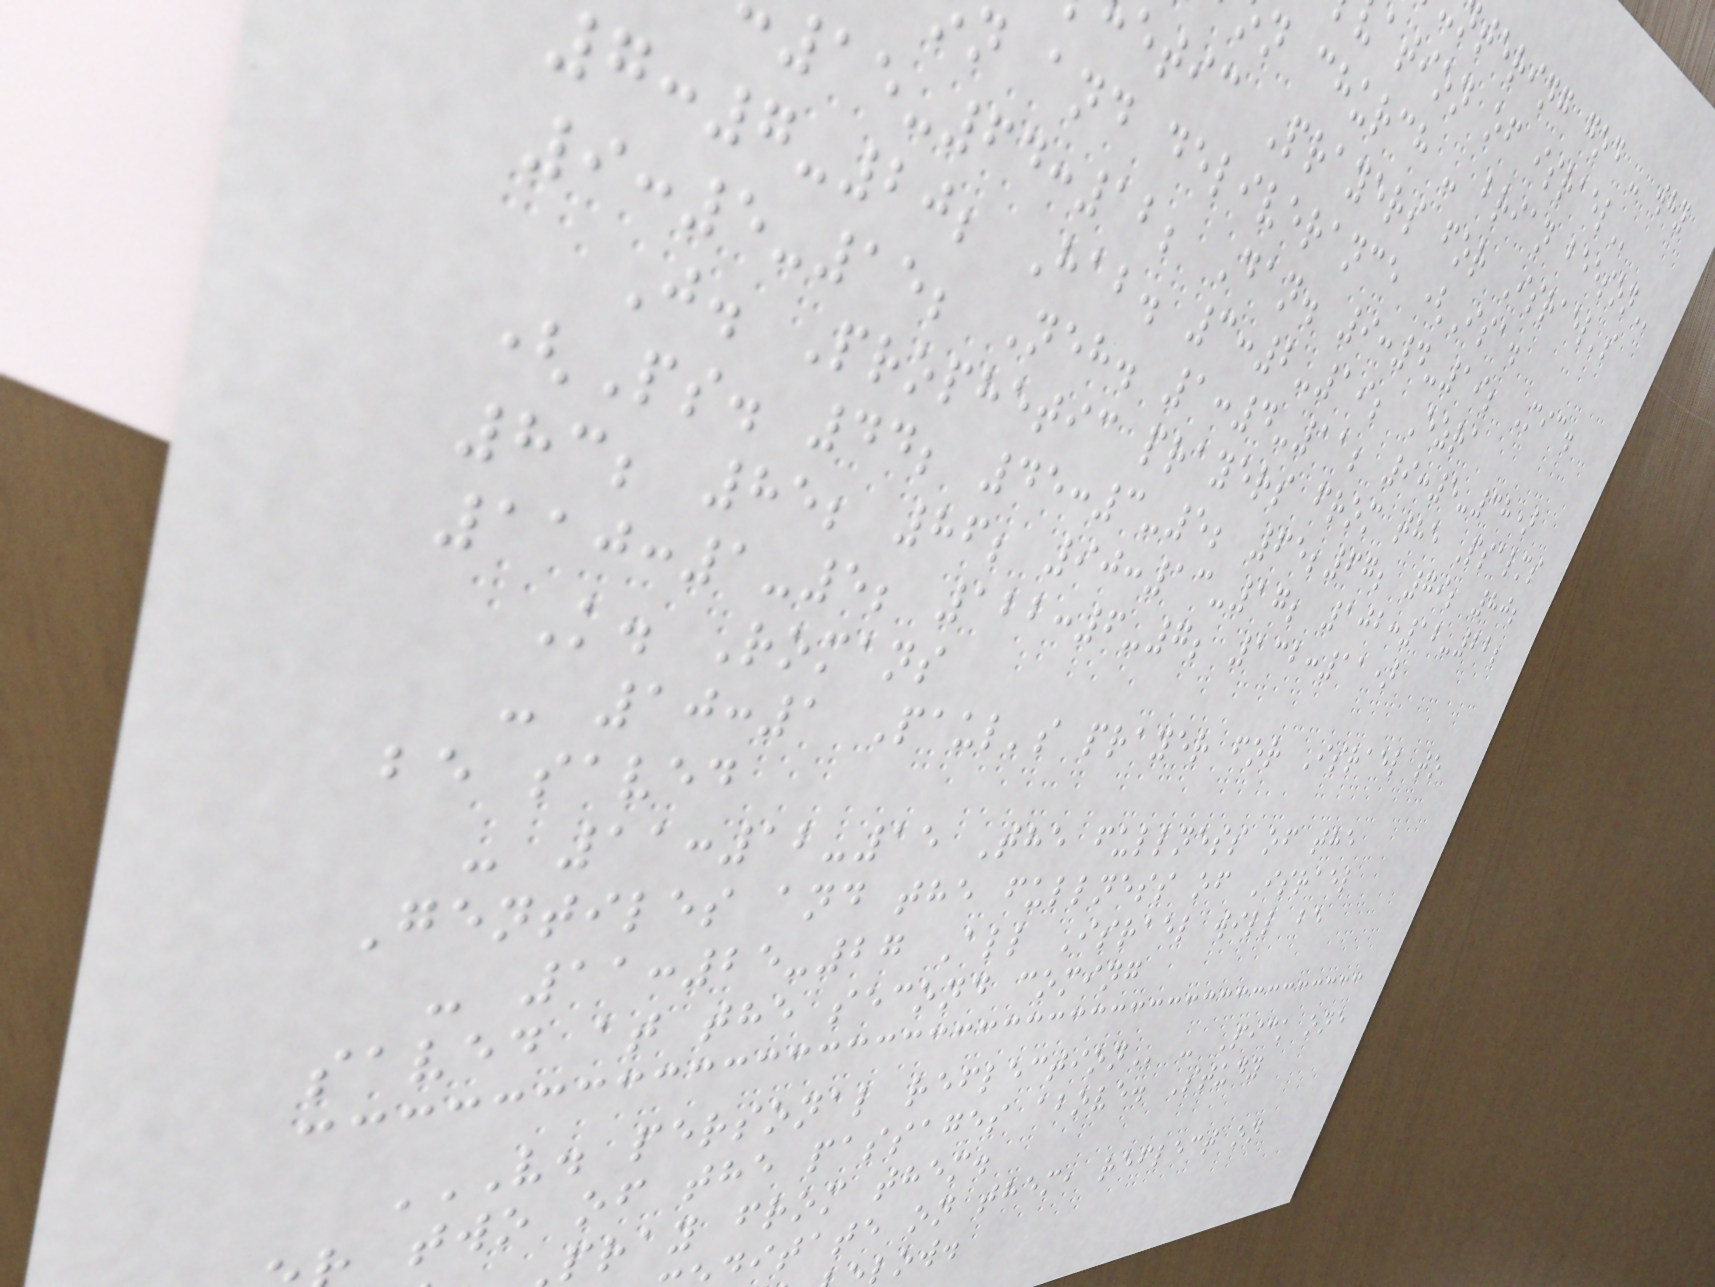tering god - why
n church - brian
etic Prayers for Israel's
n and deliverance (Isa.
15-64:12; Dan. 9:4-19; Mic.
7:7-20; Hab. 3:2-19; Ezra
9:5-15; Neh. 1:4-11; 9:5-38)
J. Prophetic prayers from the Psalms
(Ps. 44; 45:3-5; 65;67; 79; 80;
83; 85; 86; 90:13-17; 102:12-22;
110:1-5; 122:6-7; 132:11)
K. Romans
- 10:1 Paul's prayer for Israel to
be saved
- 11:12-15 The fullness of the
Gentiles and the fullness of Israel
- 11:25-27 All Israel will be
saved at the second coming
V. PERSONAL REFLECTION - Pick one
two of the passages above. Study
pray from them.
itate on them, reflect on
